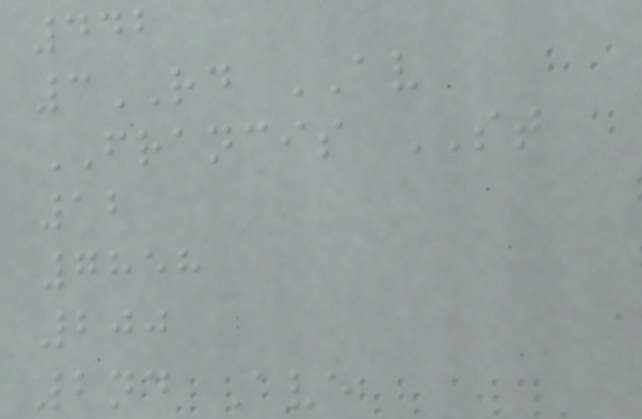442
3RD AV
FRANCIS ST
12
7858
200
2nd Ave
